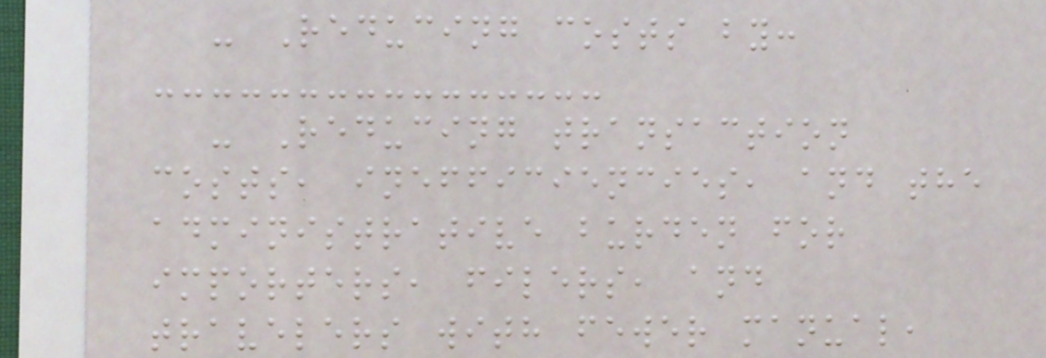- Reducing costs by:
- Reducing transaction
costs, inefficiencies, and the
administrative burden for
importers, filers, and
travelers with fewer manual,
